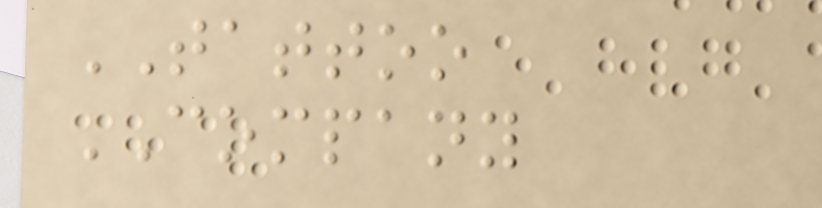TATTOO
COMPANY
